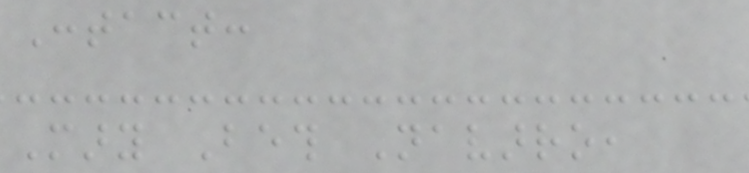Contact:
Mary Beth Navarro,
